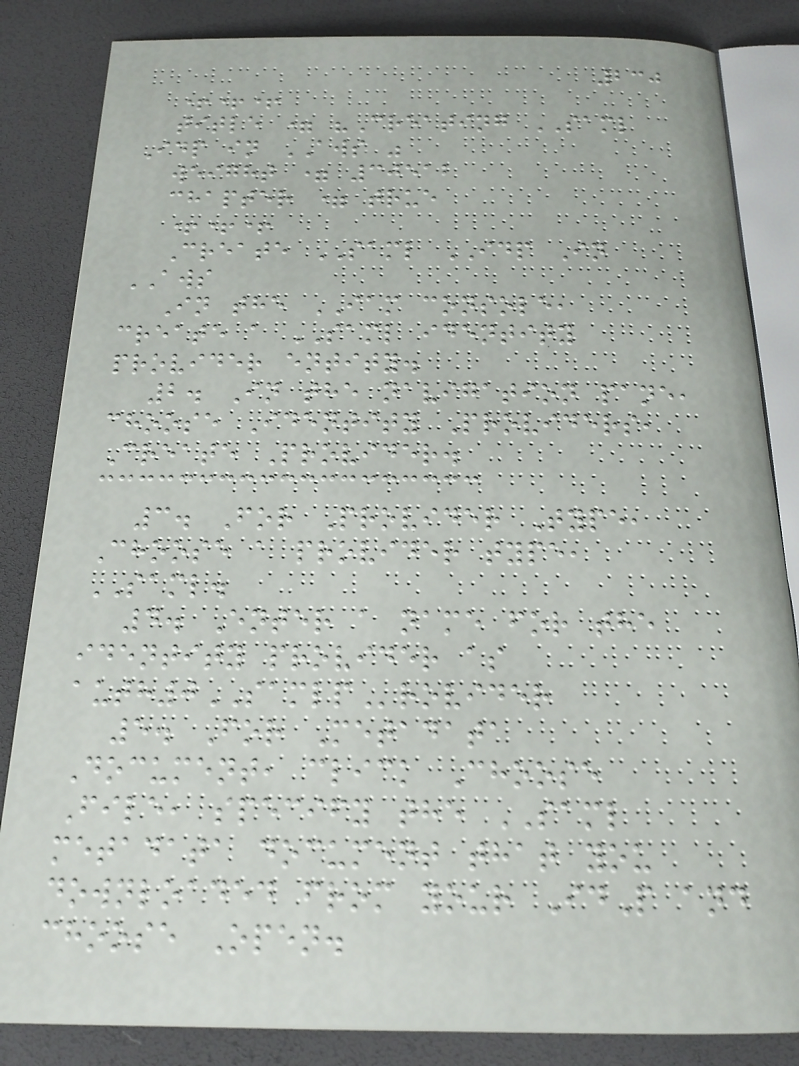230
+++
title = "Creating SAML
Idp in AWS "
weight = 30512
chapter = true
+++
Create SAML IDP In
AWS
In the IAM console,
create a SAML identity
provider entity.
2. In the navigation pane,
choose Identity Providers,
Create Provider.
3. For Provider Type,
Choose a provider type,
SAML.
4. Enter a name for the
identity provider as
auth0SAMLProvider
5. For Metadata
Document, click Choose
File, specify the SAML
metadata document that you
downloaded from your IdP and
choose Open.
